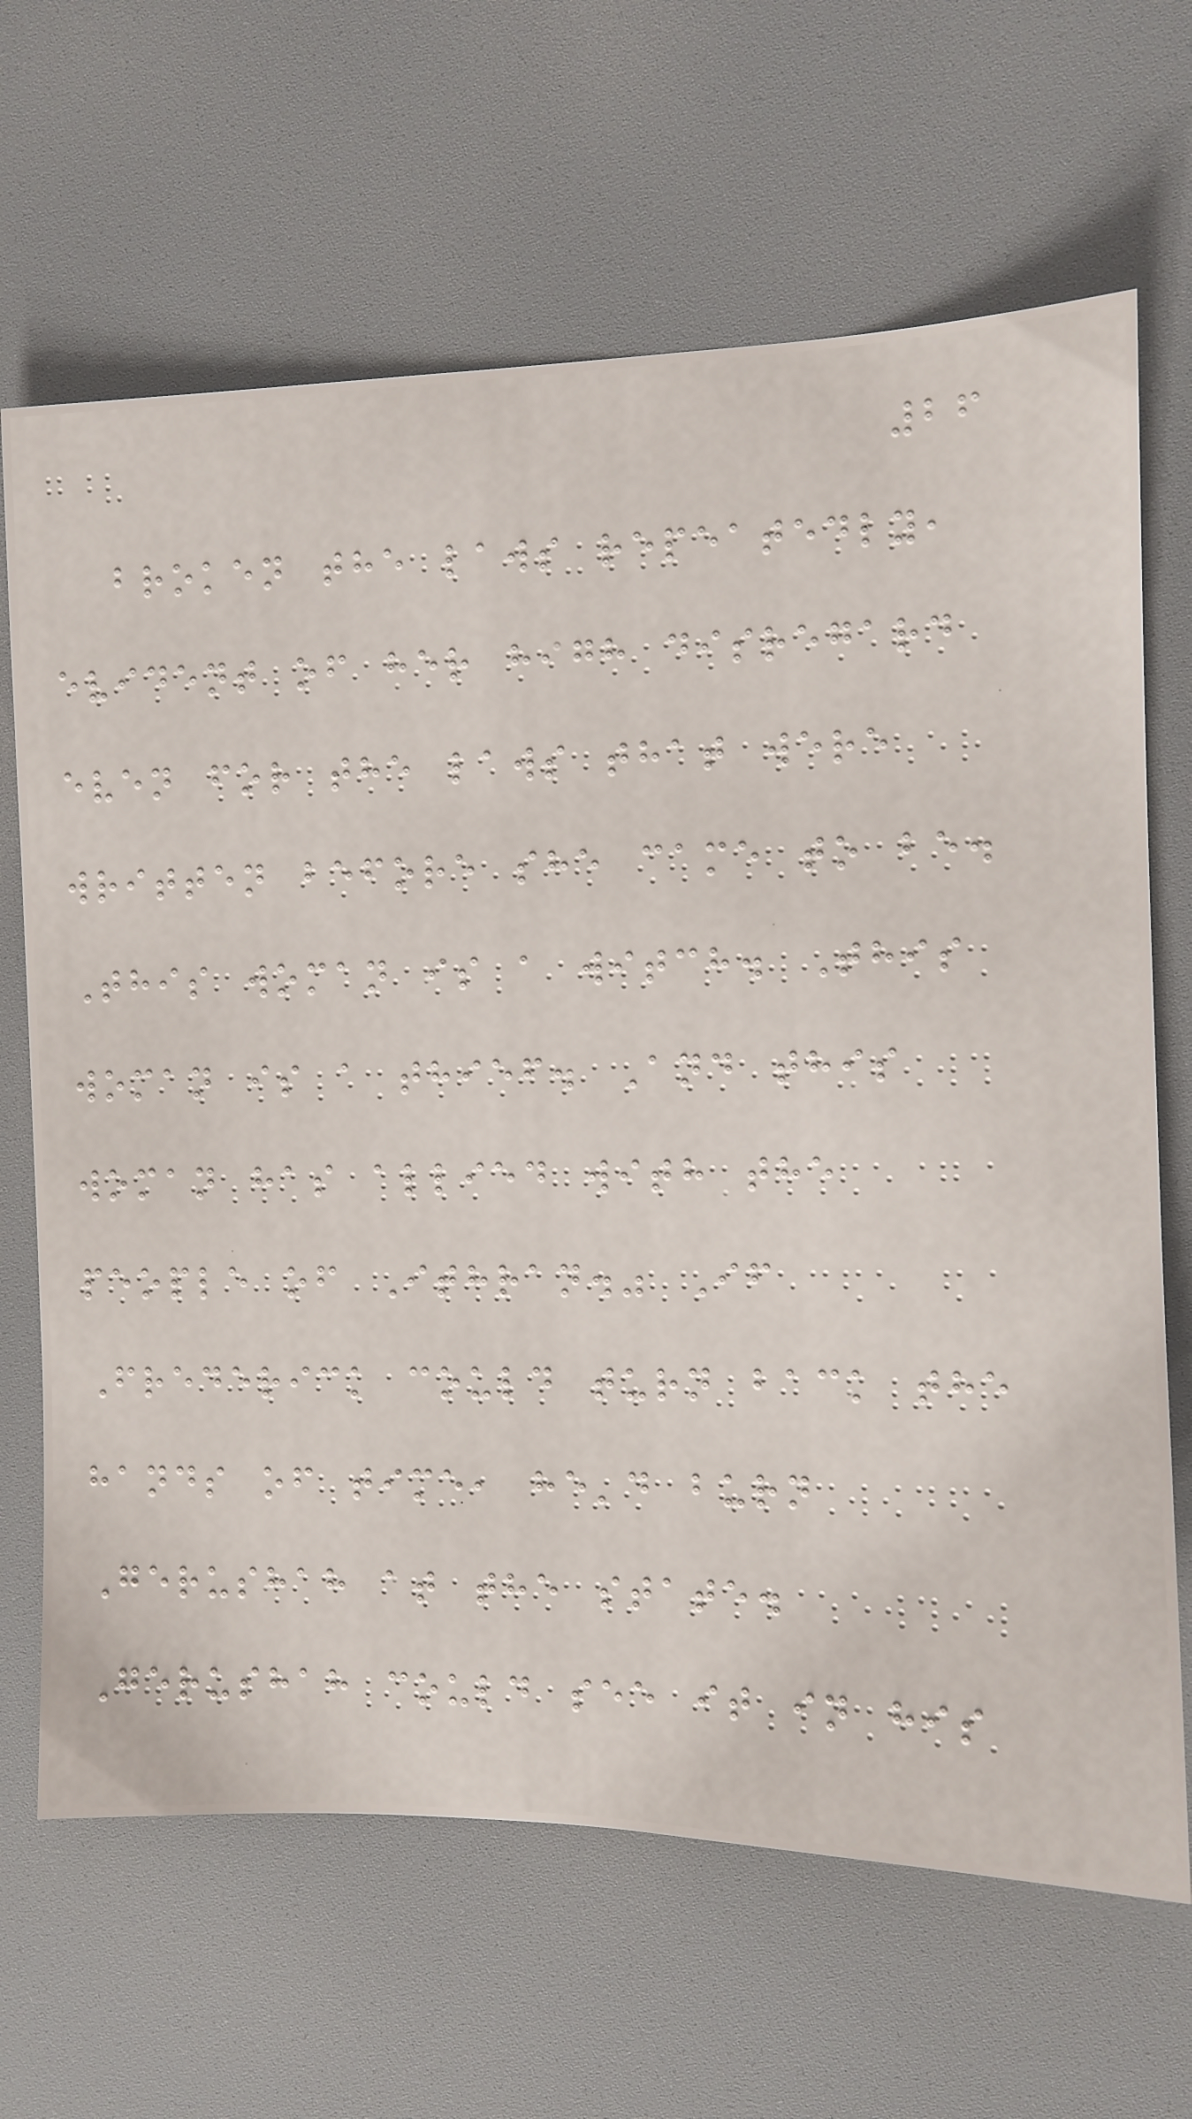26
broken the laws repeatedly,
evident of her high disregard
even for the laws that were
written before she came to be.
This woman is a witch. This
woman is a thief. And this
woman has allied with the
people of Ithran." If
Frederick could turn back the
hands of time, he'd burn
Gerushah at the state.
Gerushah could see it in his
